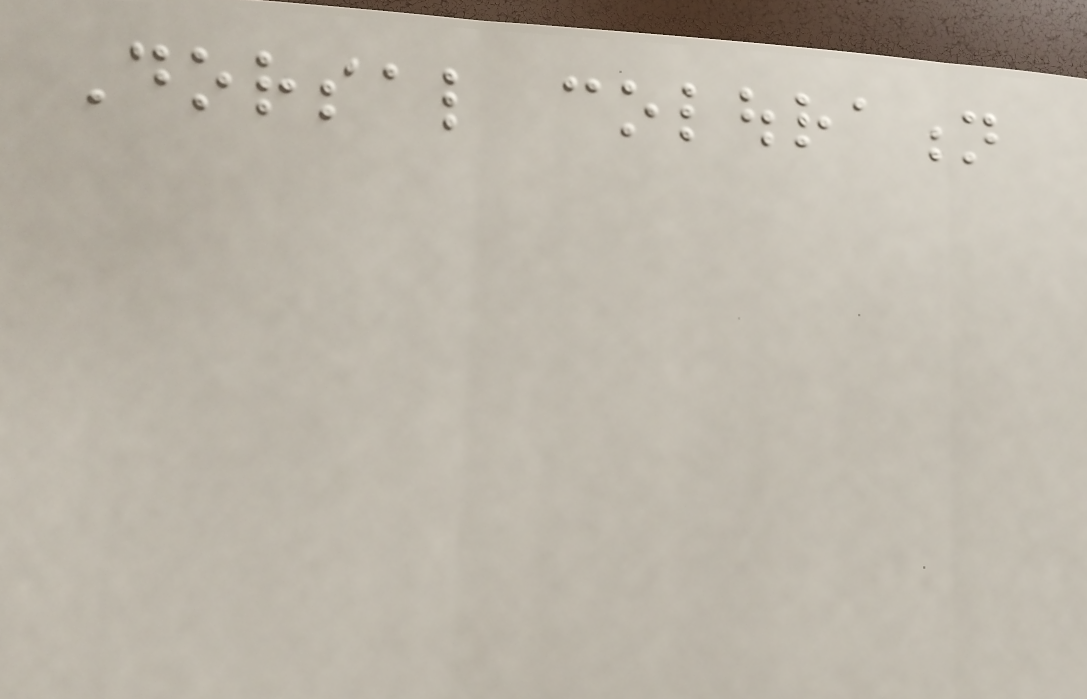Dorsal colouration
